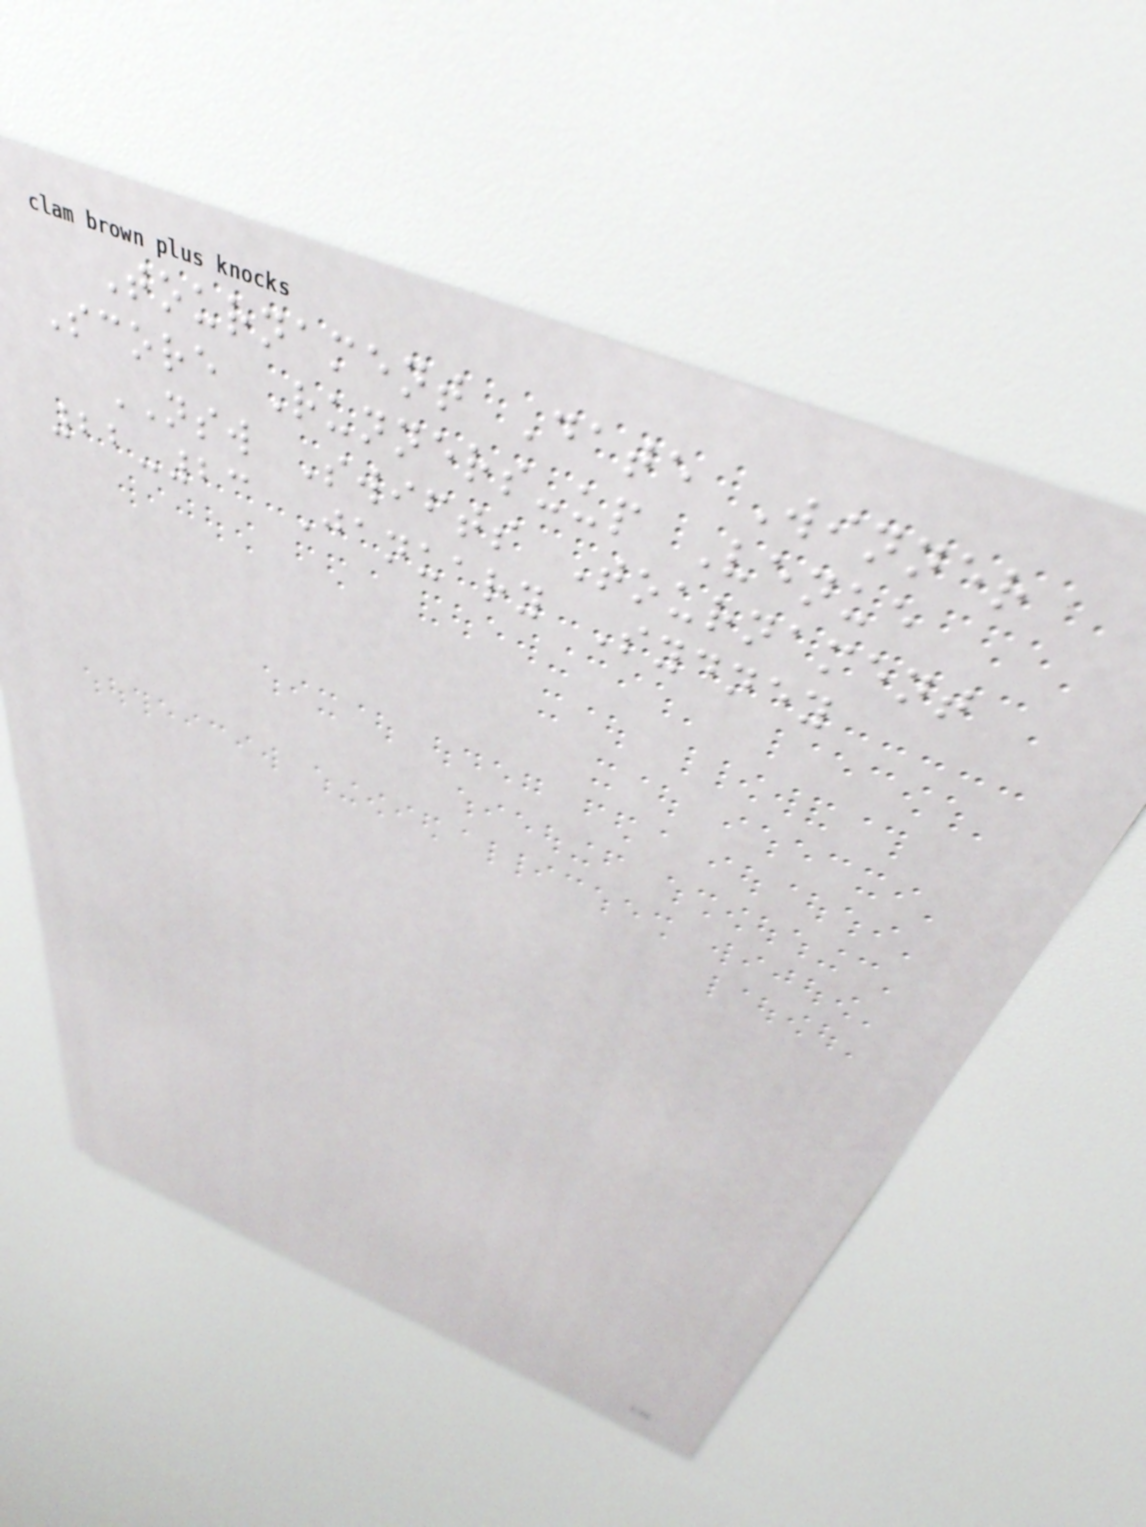Tournament Date Winner
Score Runners-up Venue
NSW Swifts Tournament
22-23 January Sydney
